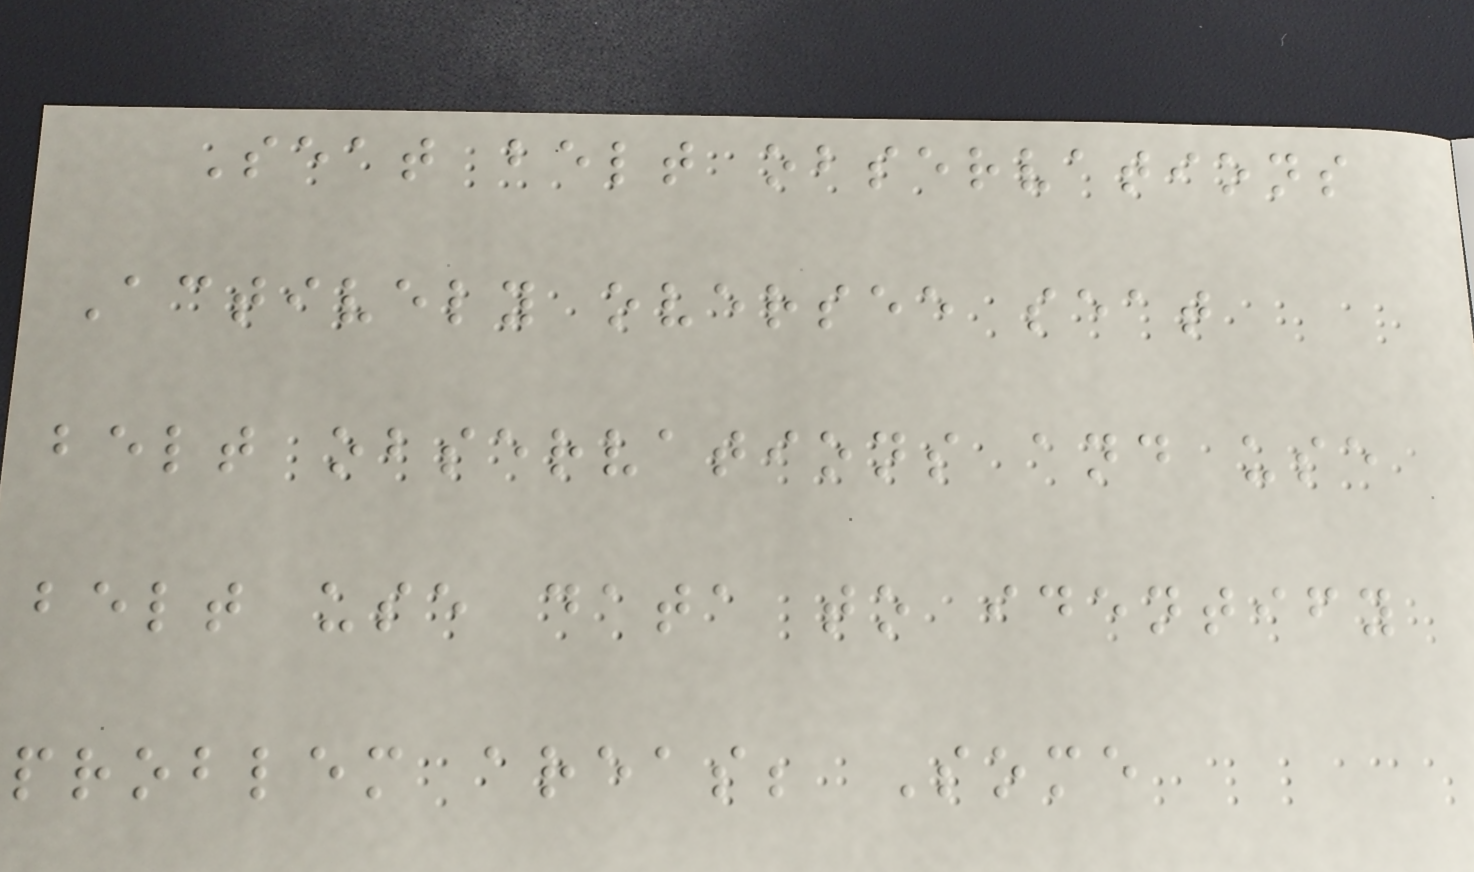Seat belt observations
Actively oversee seat
belt observations and use
belt use data to identify
problem areas; Some
